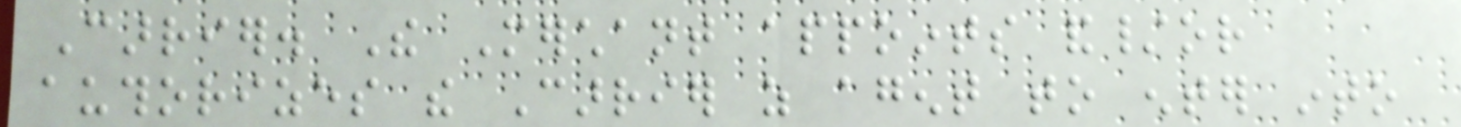Carrier. The Merchant appoints and/or
authorizes the Carrier as agent to enter into
